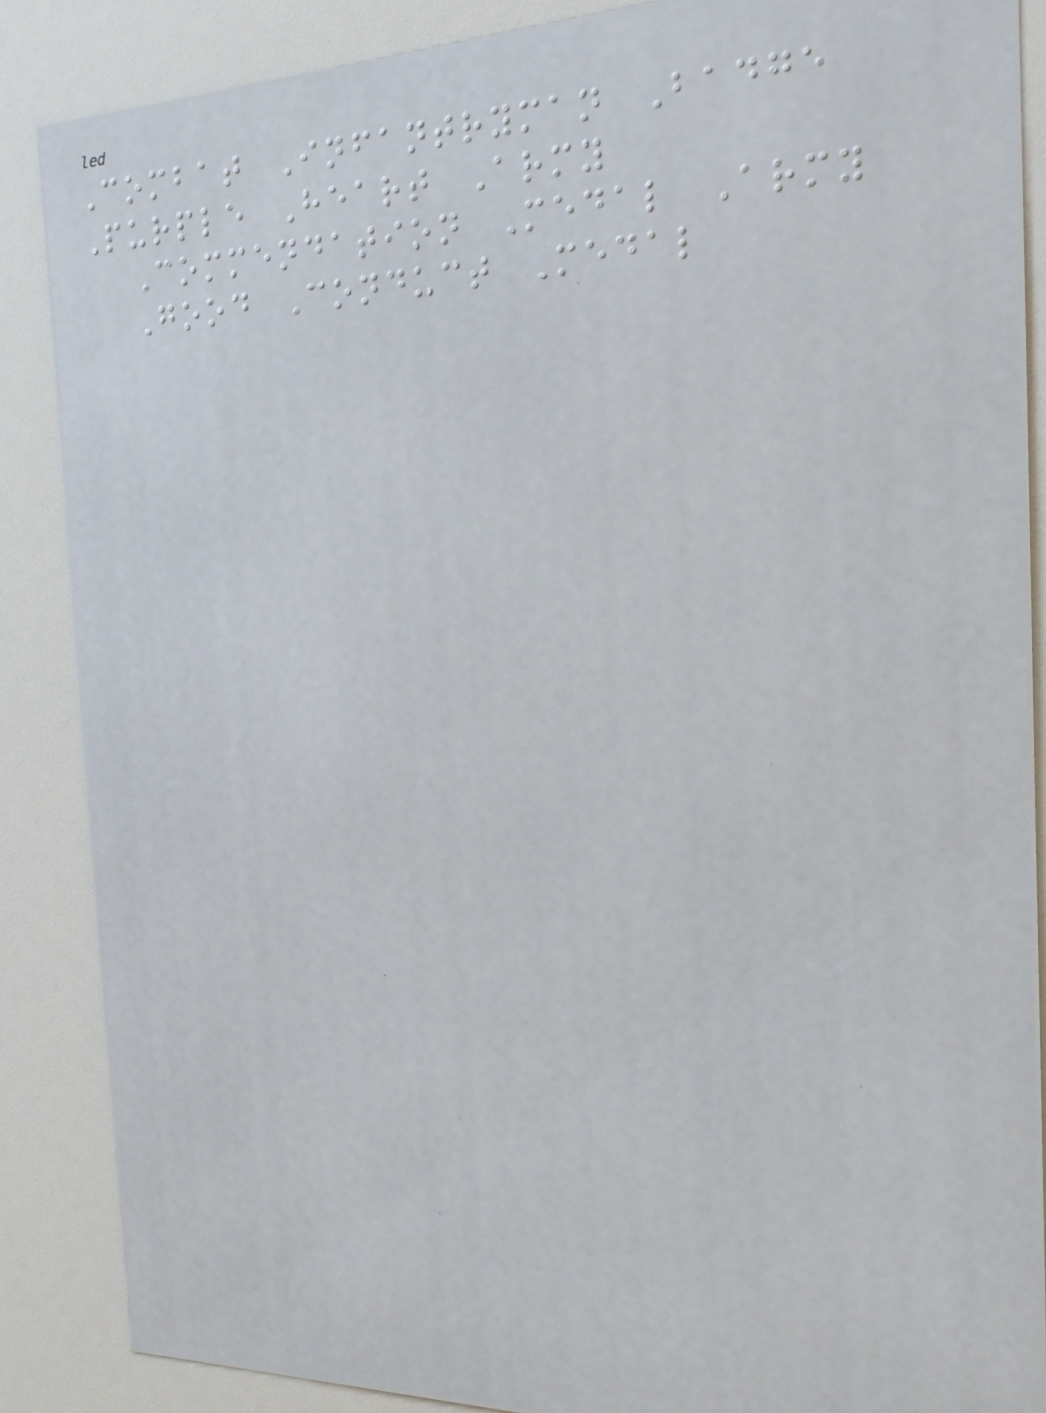Combat Infantryman Badge
Purple Heart Army
Commendation Medal Army
Good Conduct Medal
